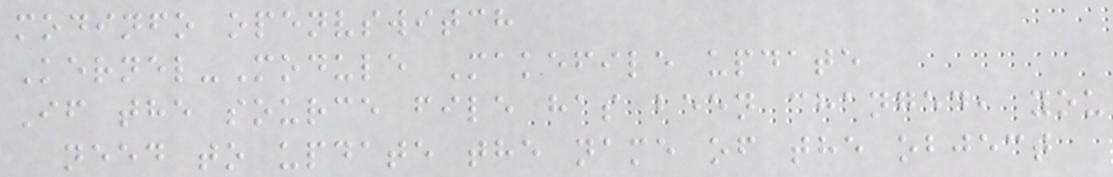modinfo openvswitch
Kernel-Module Makefile update
If the source file has been changed, you
need to update the name of the object
